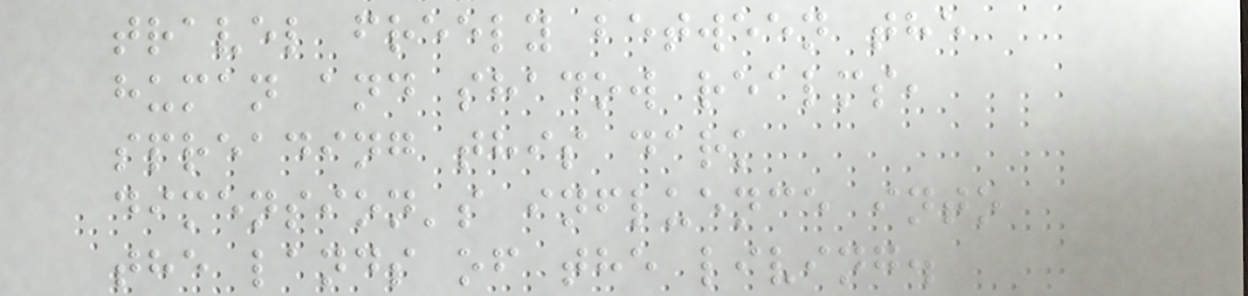travel freely between the
human and shadow realms,
spreading this dark
dimension's influence into
the lands of the living.
